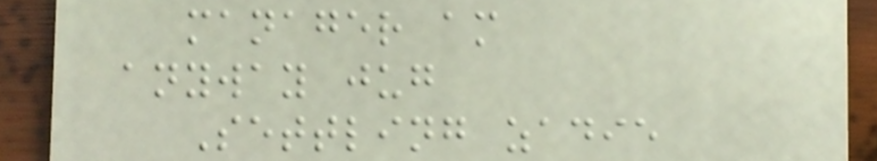manager am
anyway jug
Settling zadie
